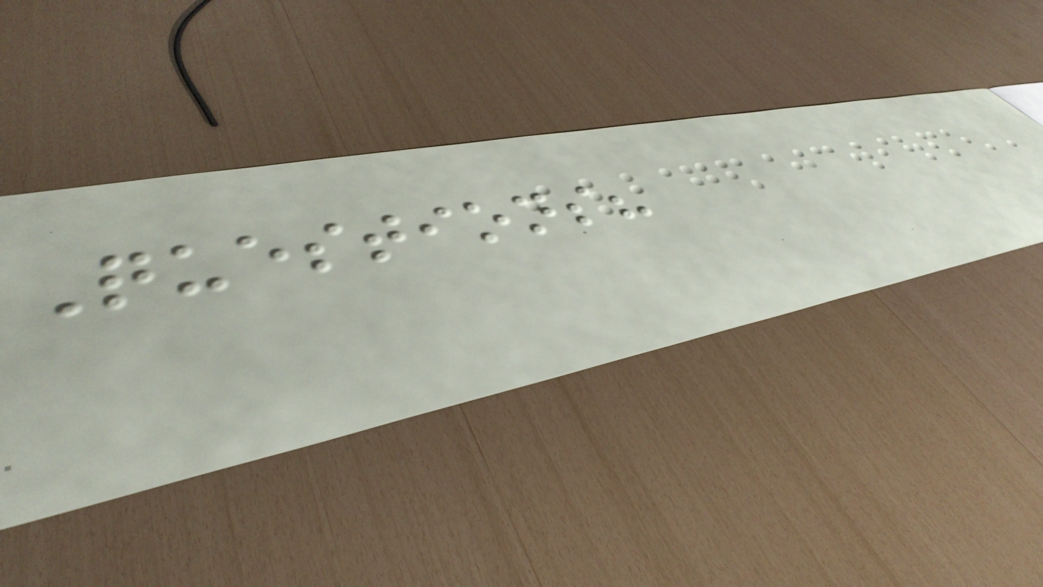Questions?
